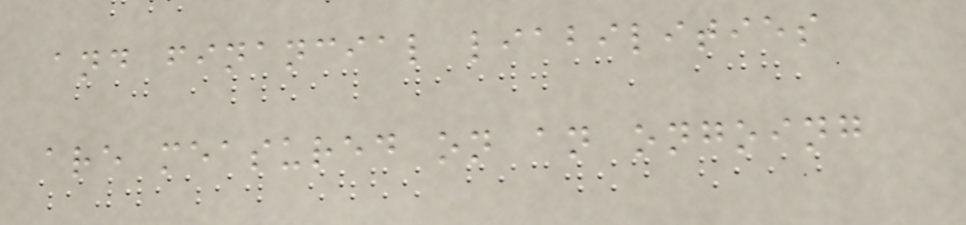and financial liabilities
are measured on an ongoing
